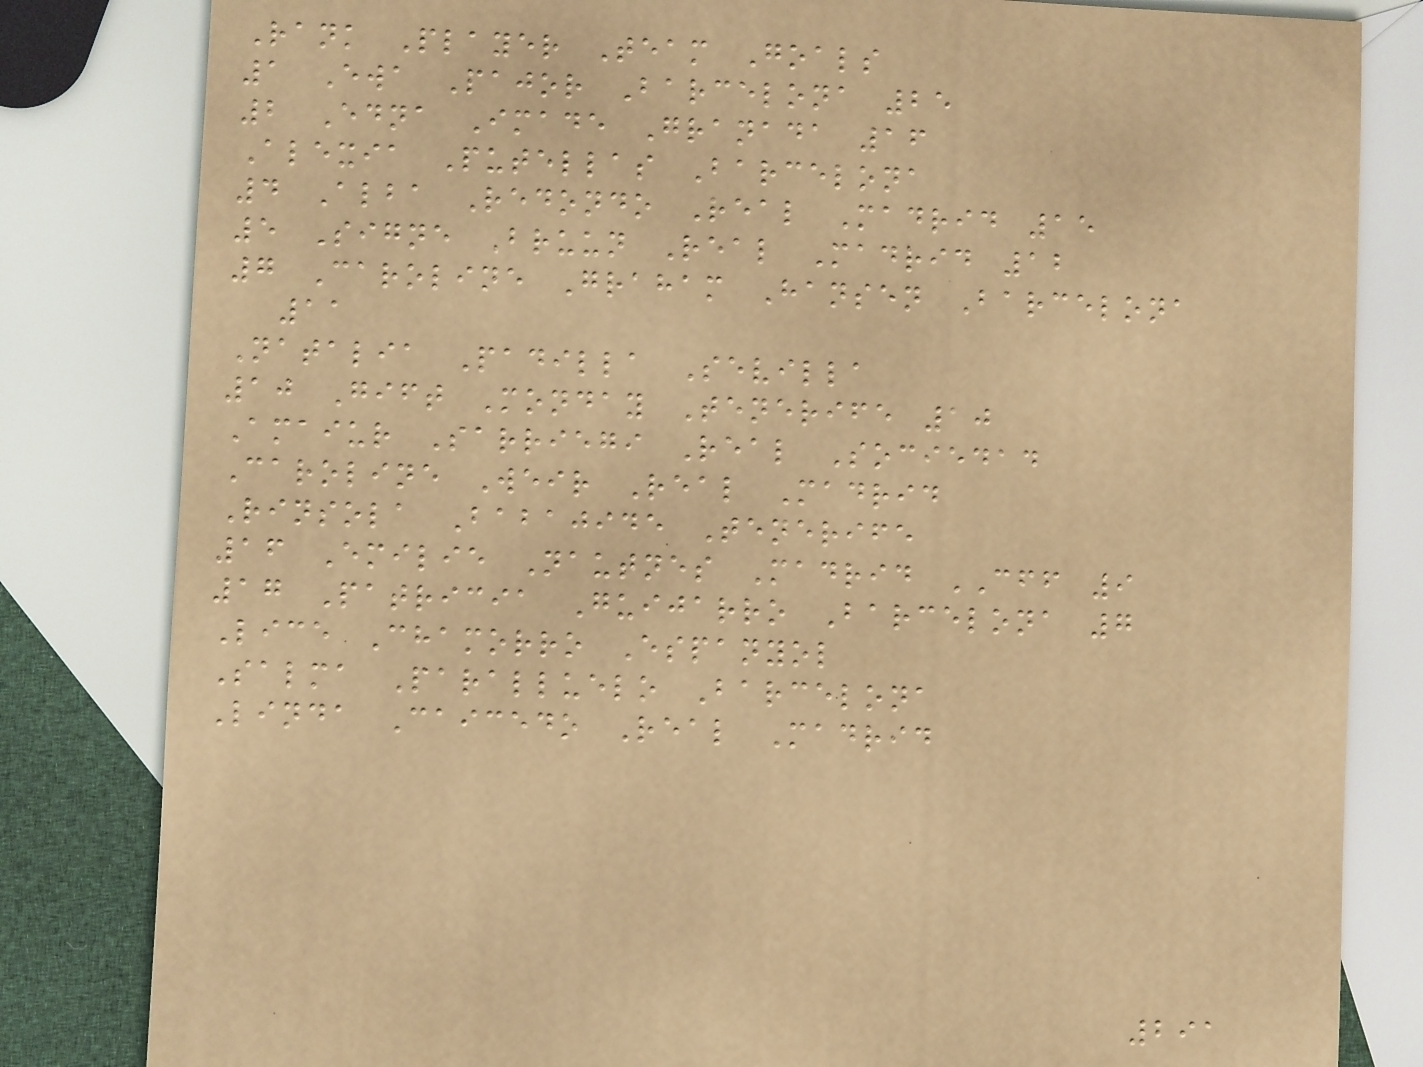Rank Player Team Goals
1 Ewa Pajor Barcelona 25
2 Edna Imade Granada 16
Alexia Putellas Barcelona
4 Alba Redondo Real Madrid 15
5 Signe Bruun Real Madrid 12
7 Caroline Graham Hansen Barcelona
11
Natalia Padilla Sevilla
10 Gift Monday Tenerife 10
Amaiur Sarriegi Real Sociedad
Caroline Weir Real Madrid
Rinsola Babajide Tenerife
16 Emilie Nautnes Madrid CFF 9
17 Patricia Guijarro Barcelona 7
Lice Chamorro Espanyol
Salma Paralluelo Barcelona
Linda Caicedo Real Madrid
291
